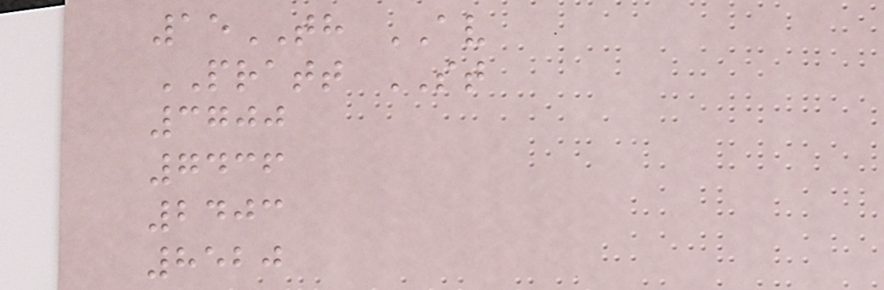15TH AV
PRATT ST
3700
7436
2403
8520
